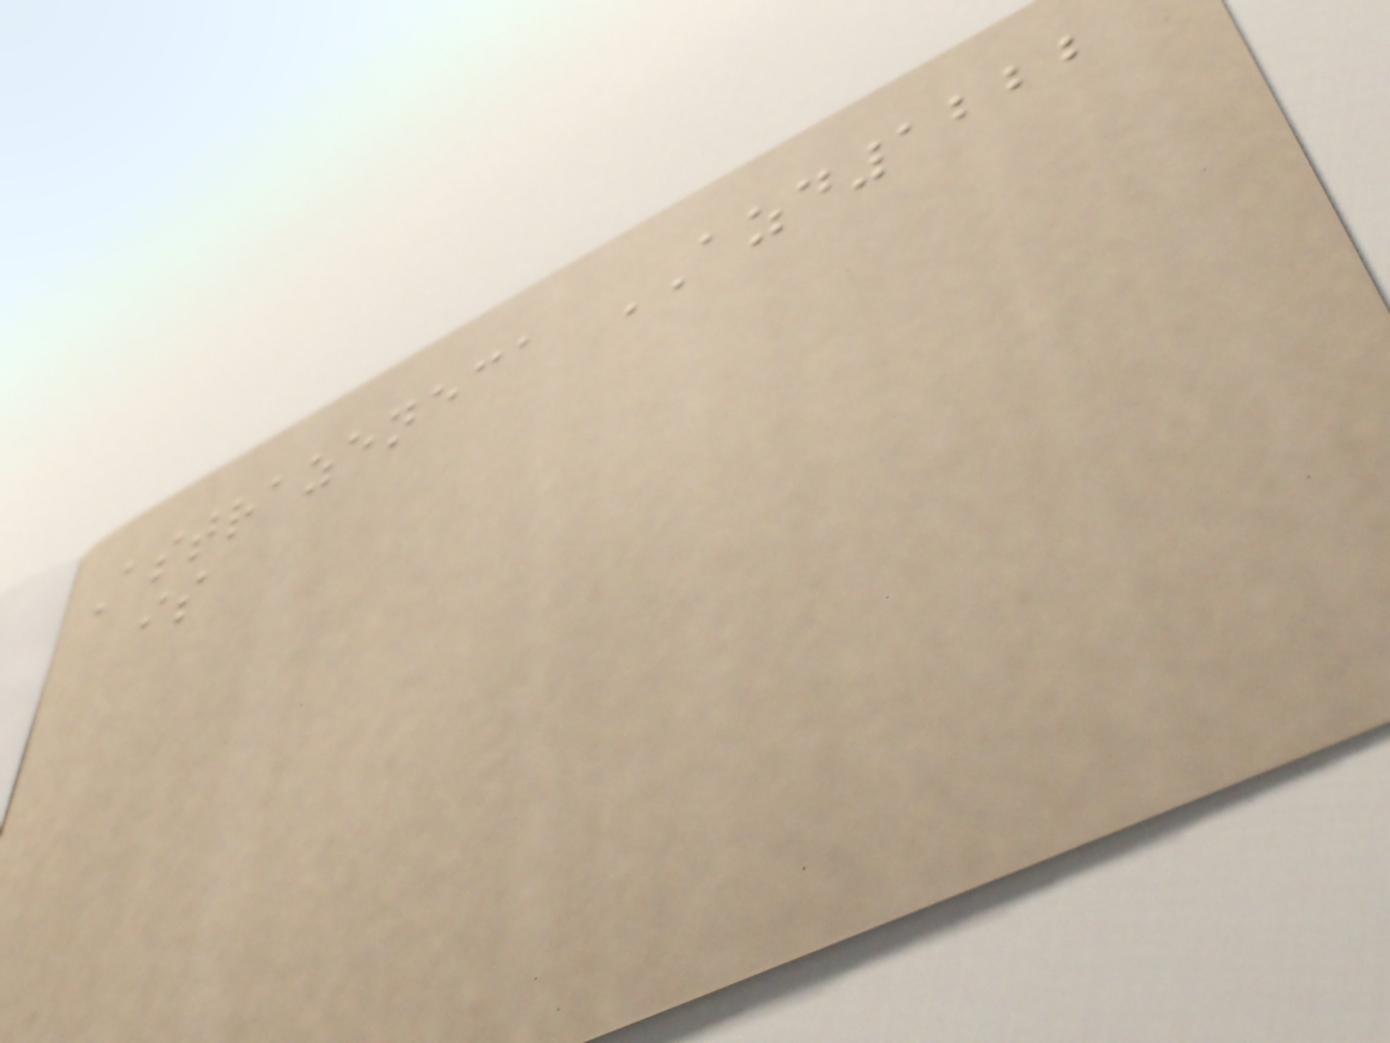Astrazeneca AZD1222
is
